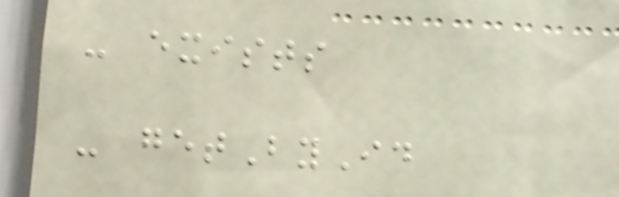- exists
- getById
